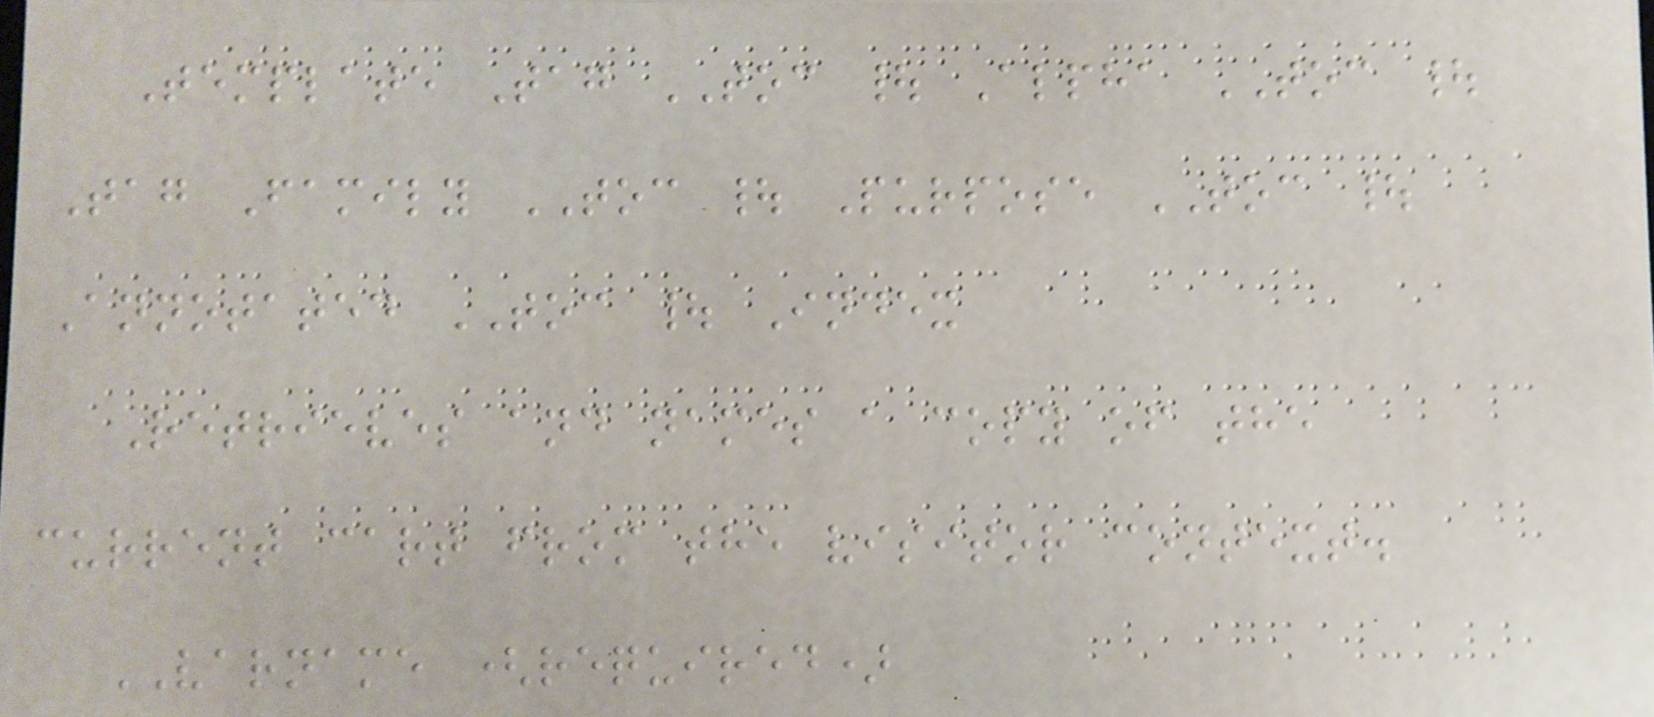Template Tag TOC | Alpha TOC |
Tag Family TOC | Purpose TOC |
Annotated TOC | Index
Retrieves and names a copy of the
current cart from the visitor context.
VARNAME (required)
